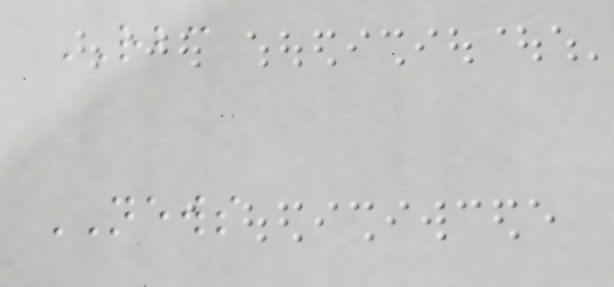RBC
NEWS
